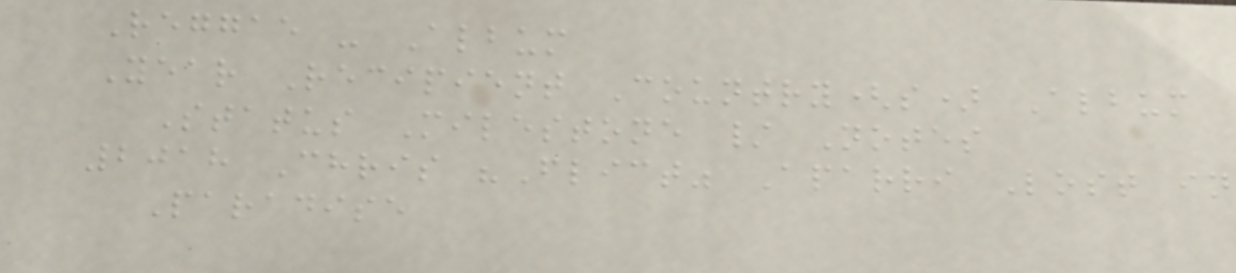Reggae - Album
Year Recipient Country(s) Album
Status Milestone / Notes
2018 Chris "Flict" Aparri Lost in
Paradise
